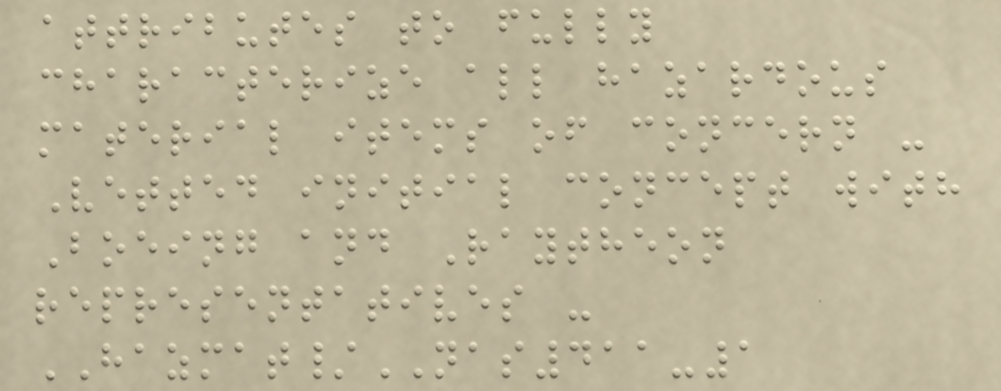attributes to fully
characterize all hazardous
material items of concern -
Vetted initial concept with
Boeing and Raytheon
representatives -
HAZMAT/NAS411-1
